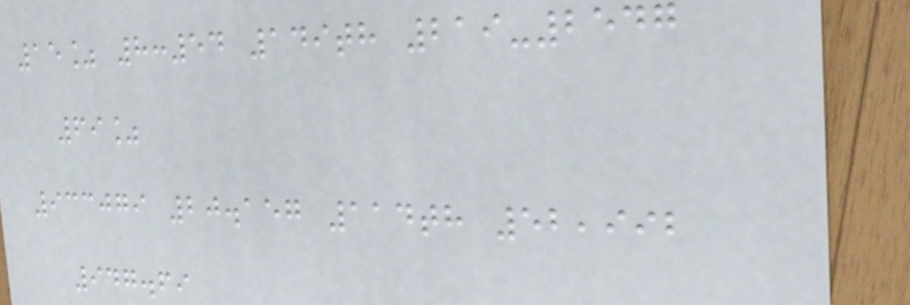15% 8:54 149th 219-2547
69%
933079 20.157 114th 52,992
947.69
